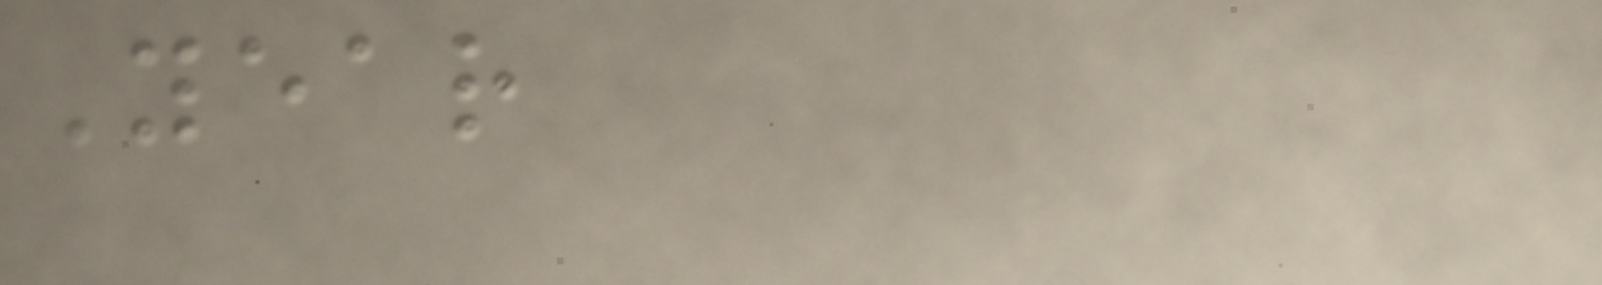Year
